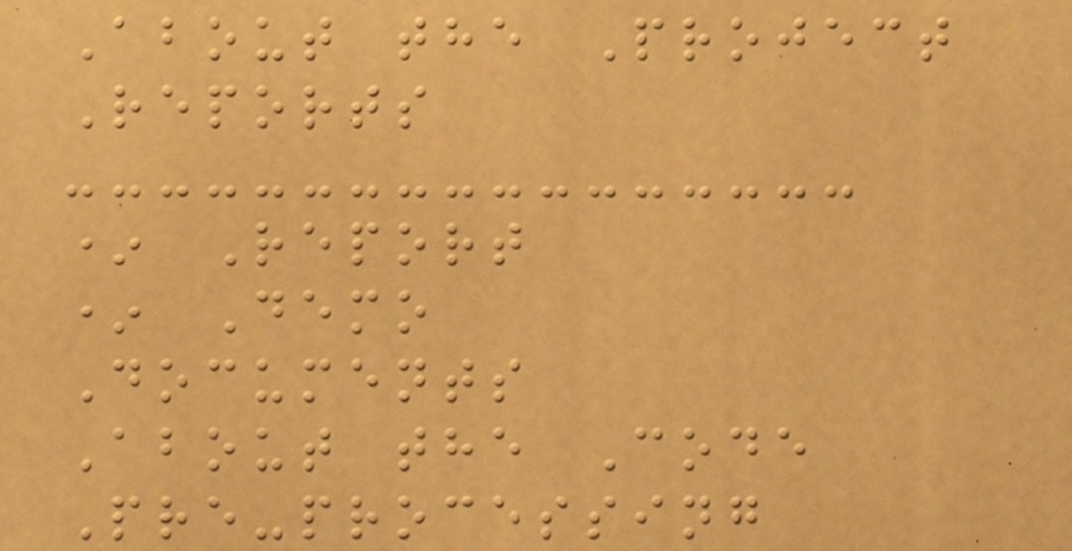About the Project
Reports
* Report
* Demo
Documents
About the Code
Pre-processing
